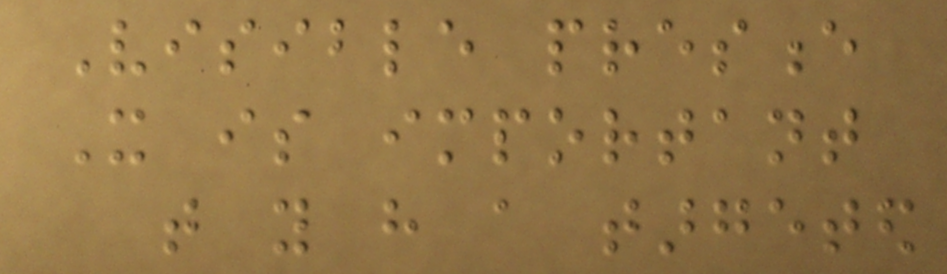Visible presence
It is important
that you have a targeted
